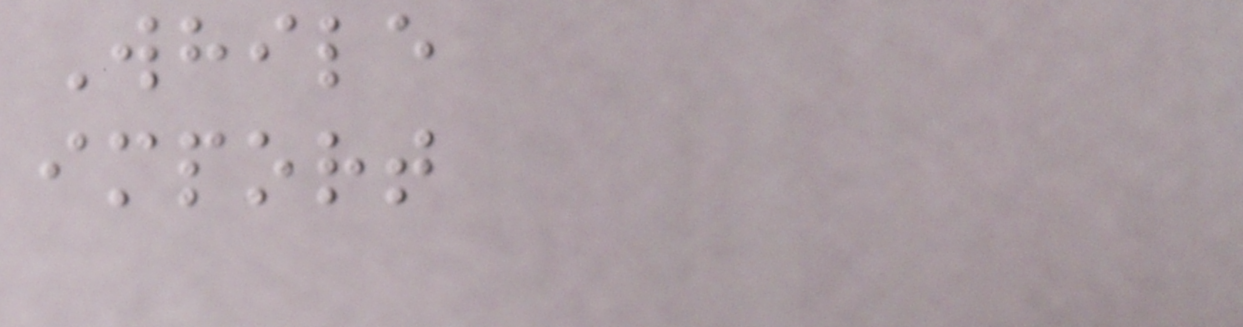While
import
